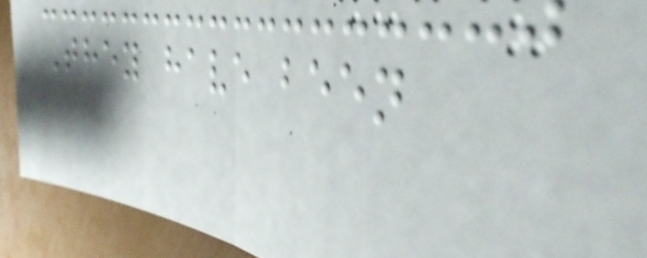They have been
